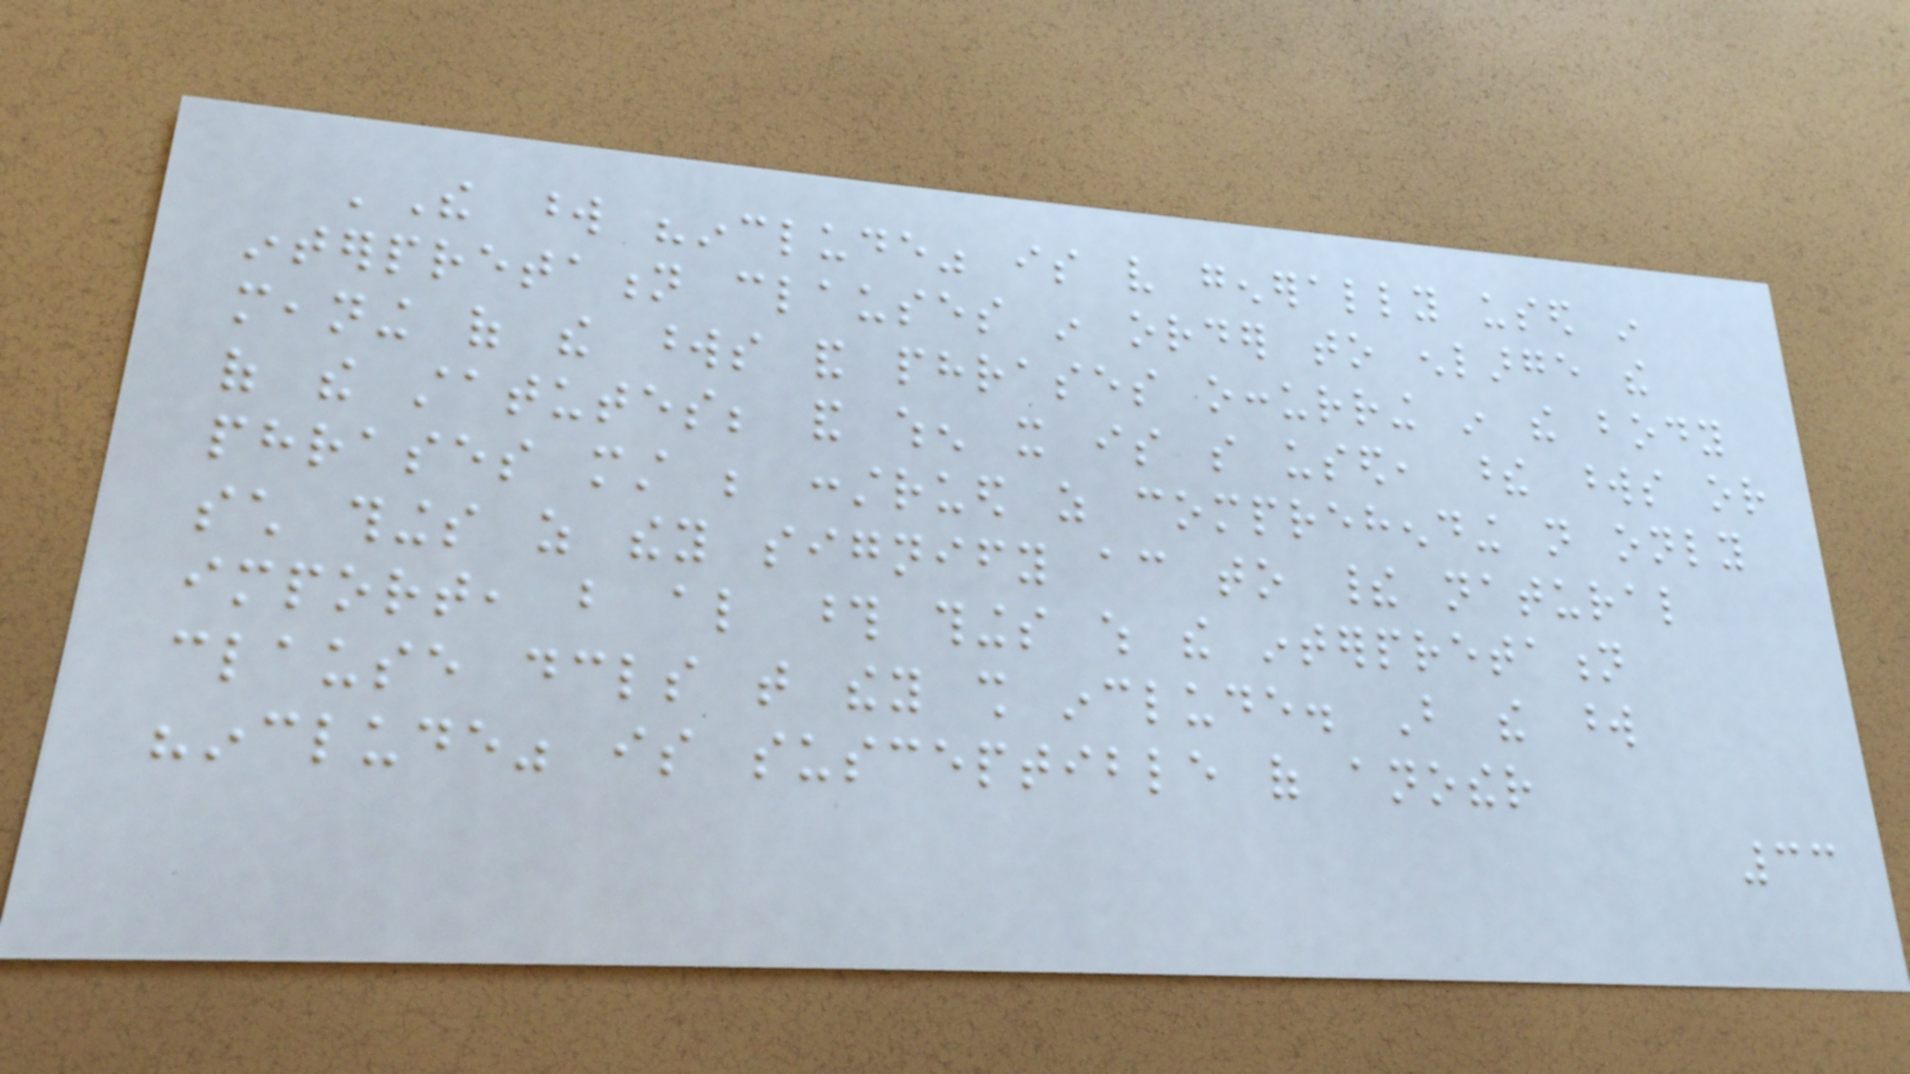'The word "include" is very generally used in
interpretation clauses in order to enlarge the
meaning of the words and phrases occurring in the body
of the statutes; and when it is so used, these words or
phrases must be construed as comprehending not only
such things as they signify according to their natural
import, but also those things which the interpretation
clause declares that they shall include. But the word
"include" is susceptible of another
33
